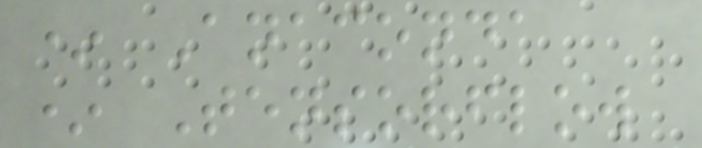* Anaconda
* Tensorflow
